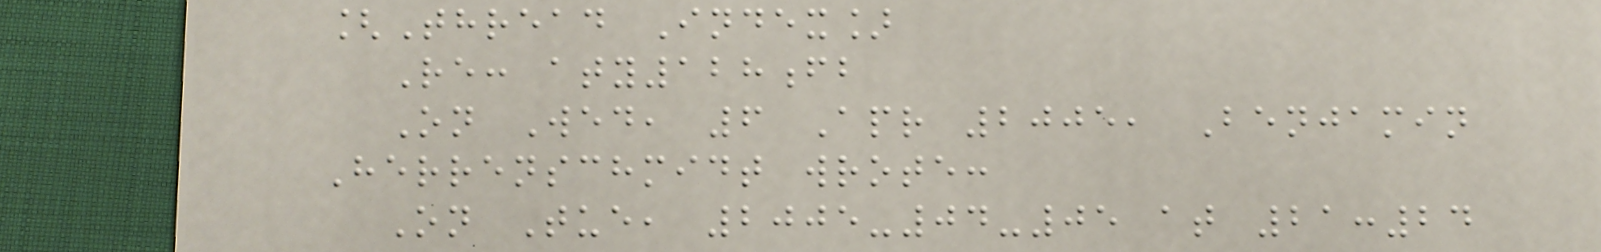[Thread Index]
Re: aty128fb
On Wed, 6 Apr 2005, Benjamin
Herrenschmidt wrote:
On Tue, 2005-04-05 at 21:24
